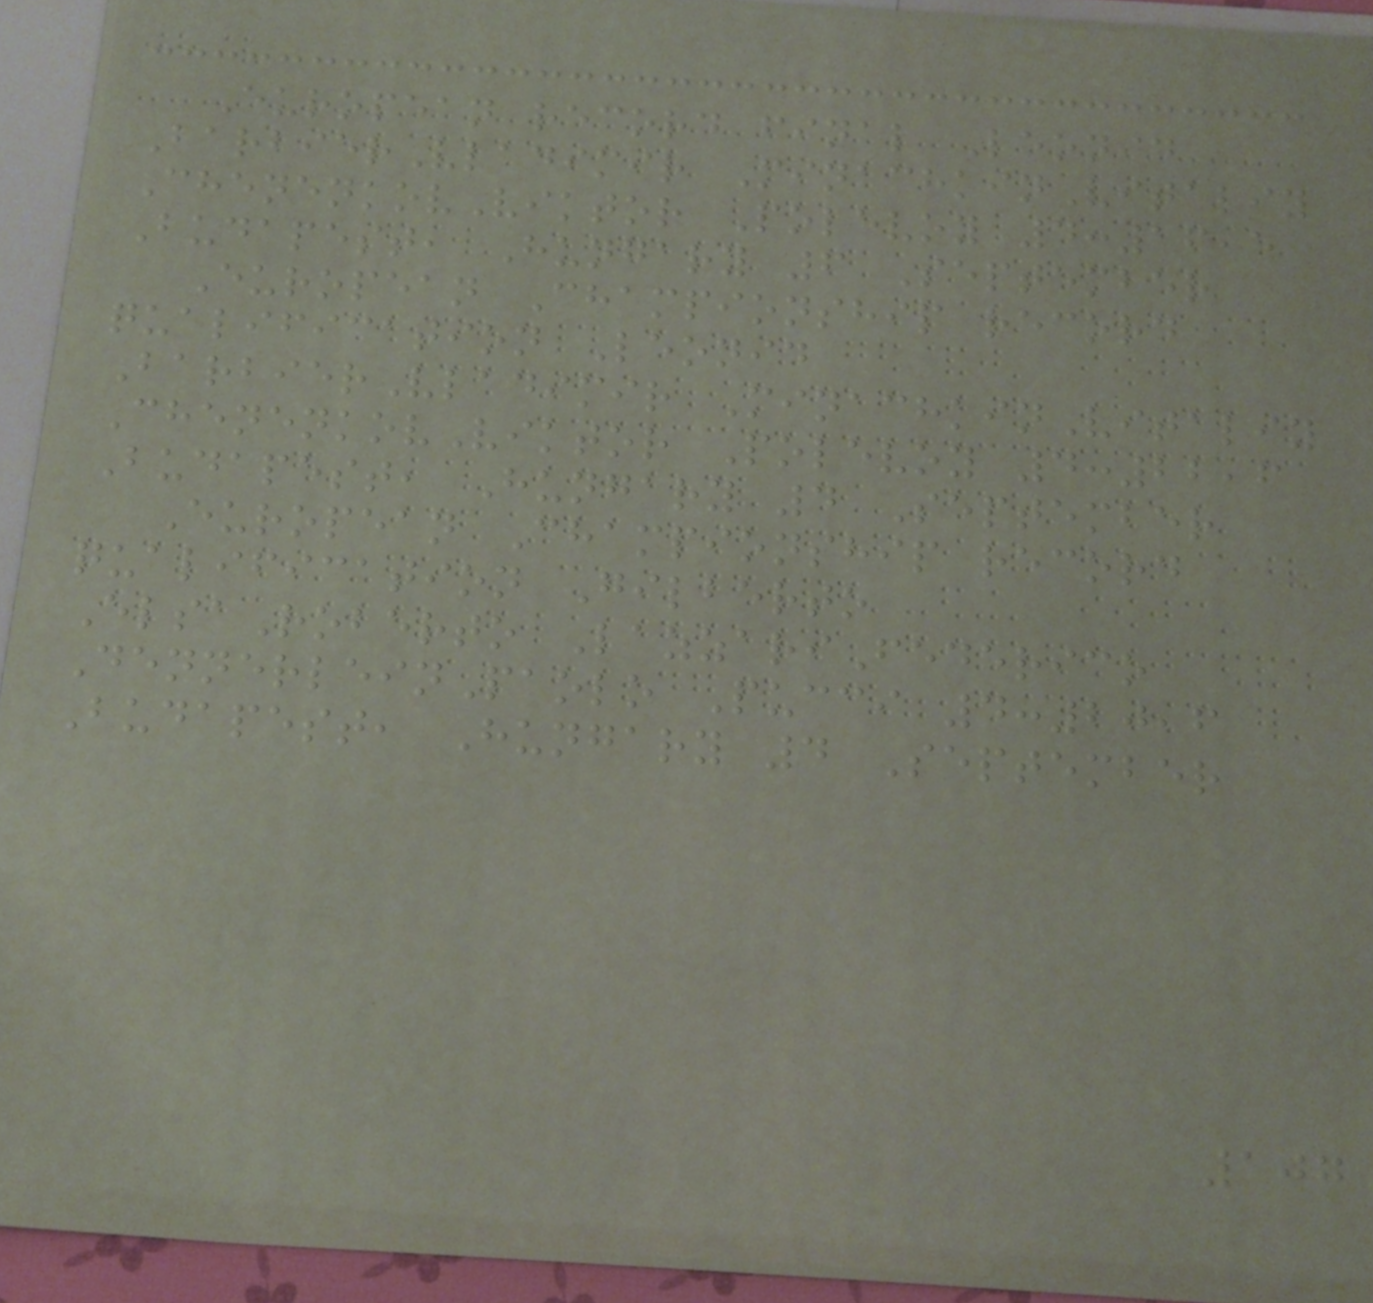European record final Leonid
BarbierVladimir MinachkinVitaliy
ChenenkovViktor Polevoy 4:16,5
Budapest, Hungary 6 September
European Championship record
qualification Leonid
BarbierVladimir MinachkinVitaliy
ChenenkovViktor Polevoy 4:22,6
Budapest, Hungary 4 September
European Championship record
qualification Gilberto
ElsaRoberto LazzariFederico
DennerleinPaolo Pucci 4:20,6
Budapest, Hungary 4 September
107
